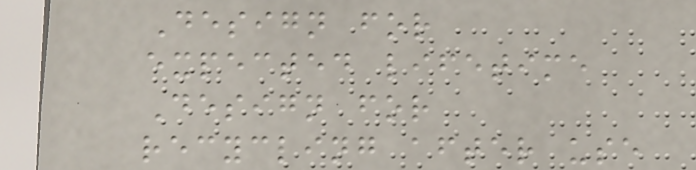Design for
expected lifetime
Design for
recycling after use
